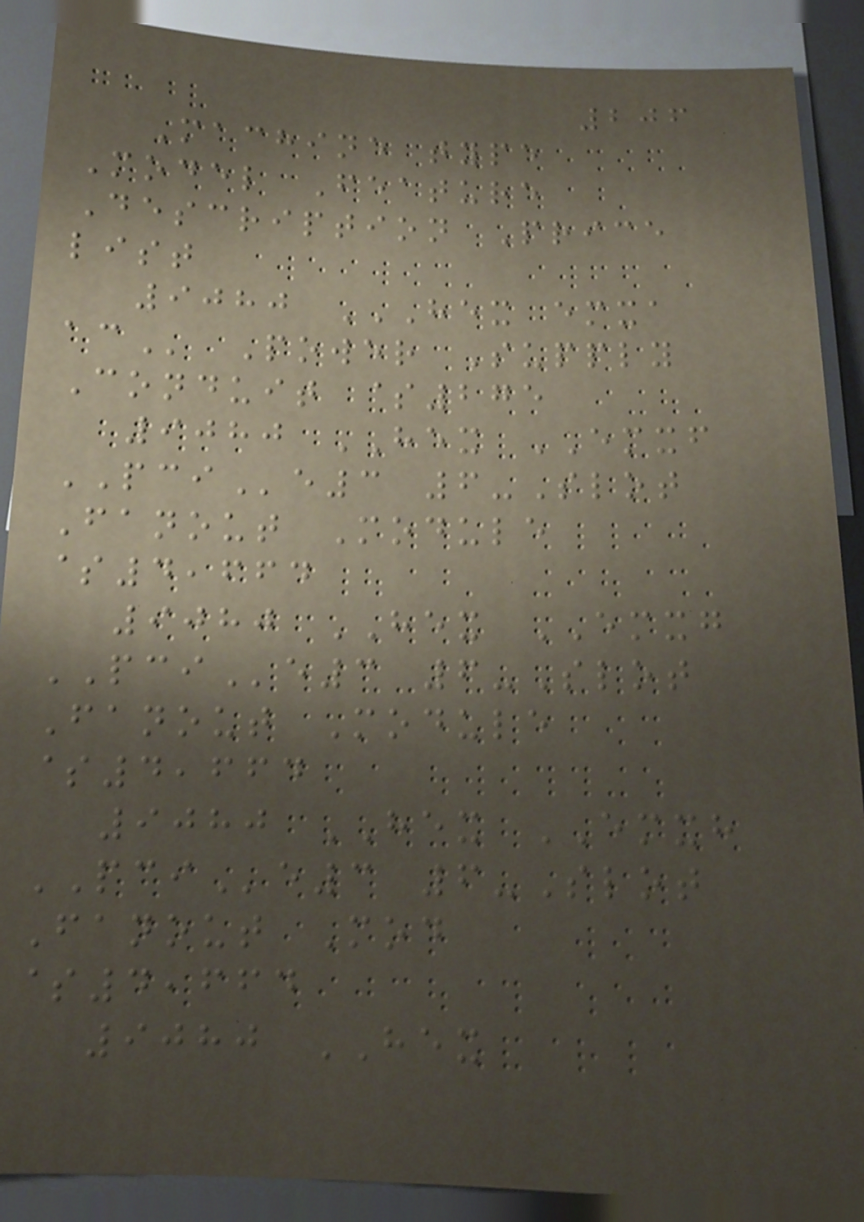206
Machine type
Model Feature
Description Price
list
9080 HEX EMXA
AC Power Supply
Conduit $275
9080 HEX EMXF
PCIe3 6-Slot
Fanout Module
$4,664
9080 HEX EMXG
PCIe3 6-Slot
Fanout Module
$4,664
9080 HEX EMXH
PCIe3 6-Slot
Fanout Mod
$4,664
9080 HEX
